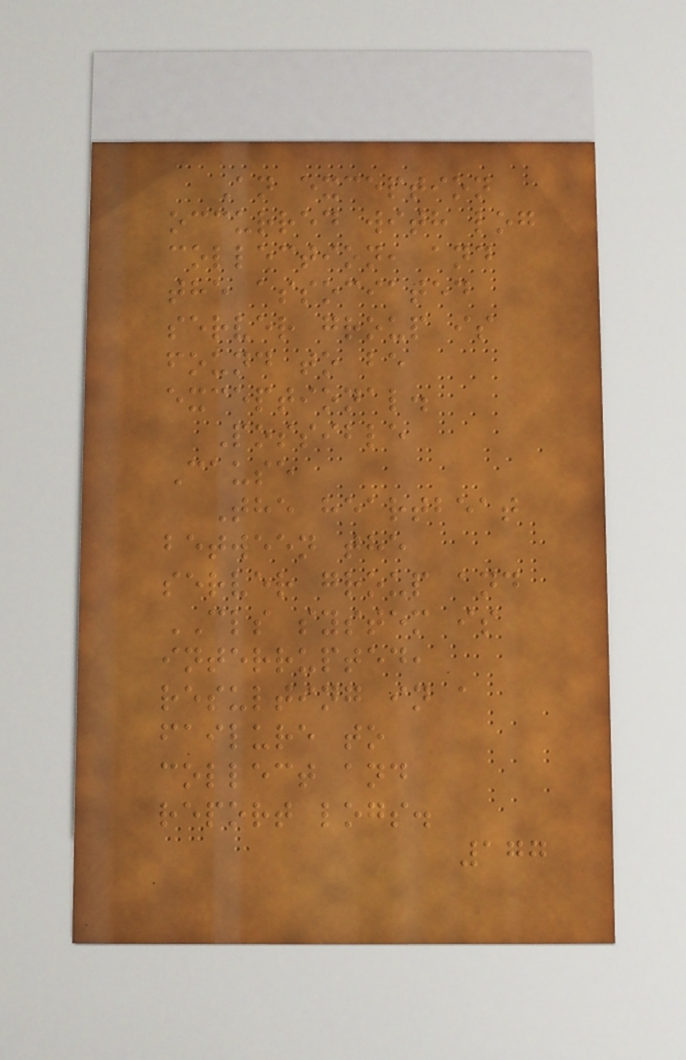An exception
occurred with log
collection, and
the associated
server group is
found to be
exceptional.
Possible
Cause
The heartbeat
between the
server group and
CLS system is
interrupted,
resulting in a
failure to
collect and
report logs.
177
